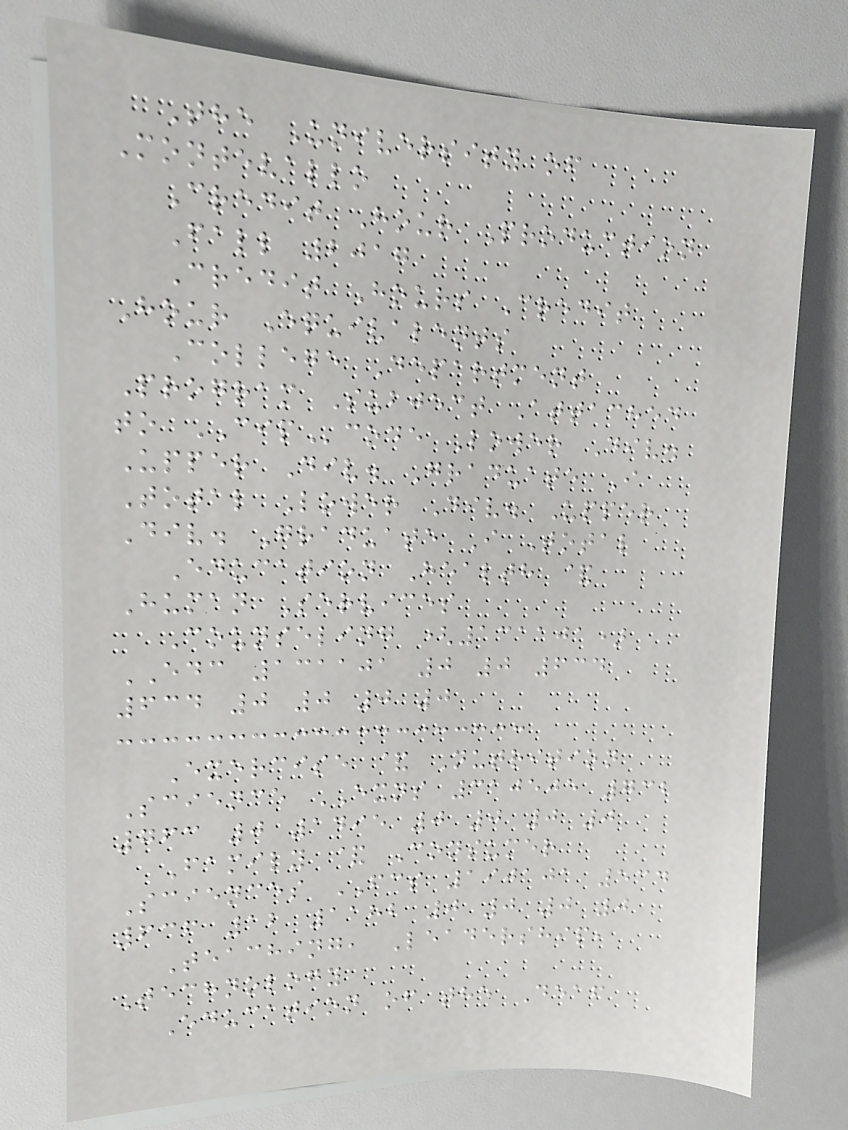The University of
Montevallo
Credit Hour Production
Fall 2017
Credit Hours Credit
Hour Equivalents
College Department
Program Subject Attached
to CIPcode Lower Div.
Upper Div. Graduate I
Total Lower Div. Upper
Div. Graduate I Total
Education Health &
Human Services
Counseling (131101)
EDC 131101 0 0 634
634 0 0 0 0
Exercise & Nutrition
Science EXNS 310505 732
763 0 1495 0 0 0 0
Family & Consumer
Sciences FCS 190101 534
636 12 1182 0 0 0 0
Teaching, Leadership,
Technology
Education of the Deaf
